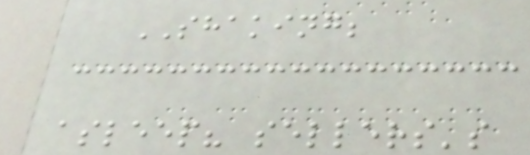SHAKING;
asleep? sellers's
